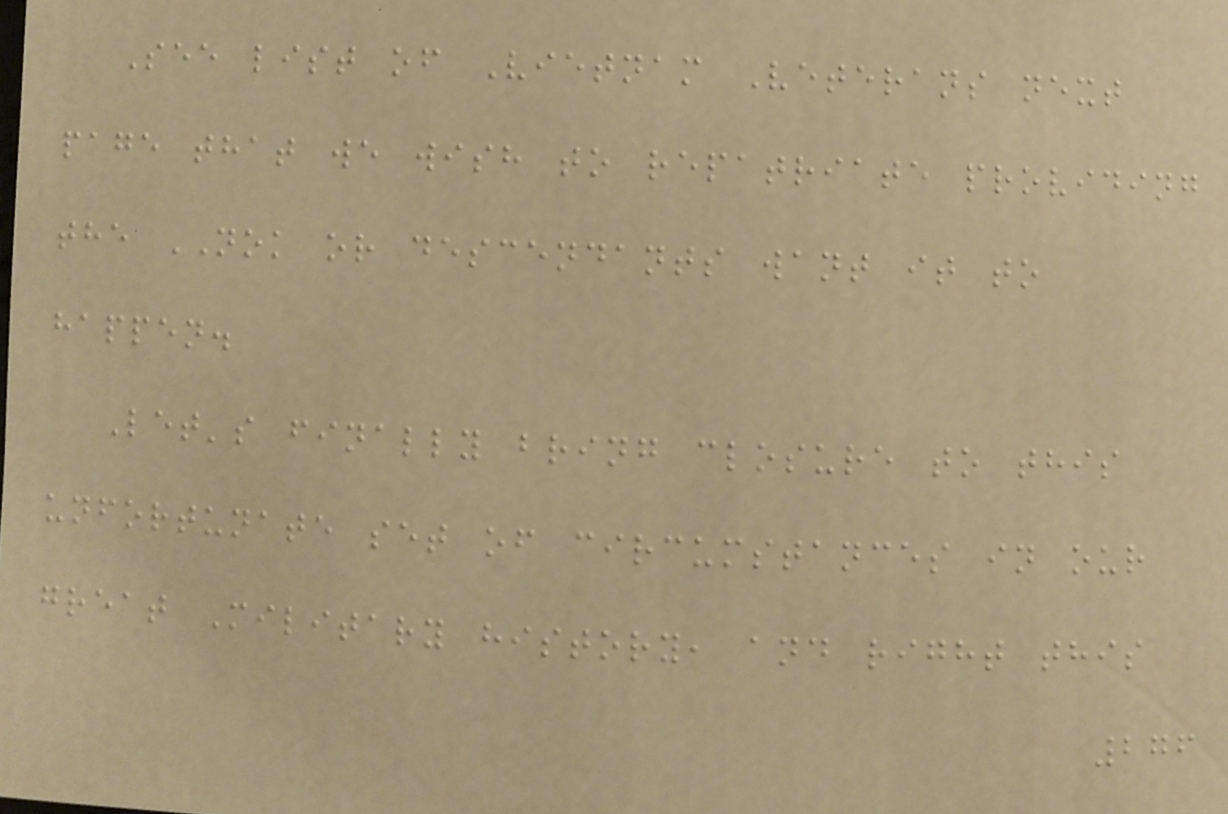See list of Vietnam Veterans next
page that we wish to repatriate providing
the NOK or descendants want it to
happen.
Let's finally bring closure to this
unfortunate set of circumstances in our
great Military history, and right this
276
